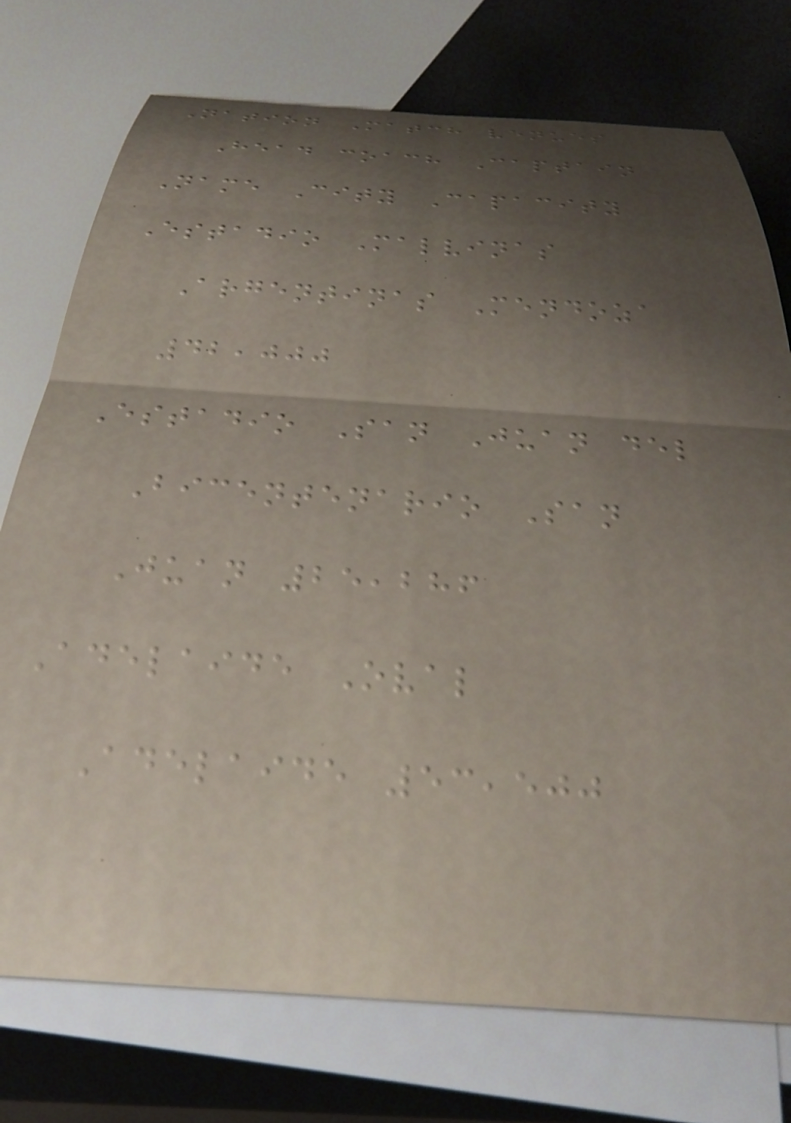Nation Match venues
Head coach Captain
Name City Capacity
Estadio Malvinas
Argentinas Mendoza
42,000
Estadio San Juan del
Bicentenario San
Juan 25,286
Adelaide Oval
Adelaide 53,500
